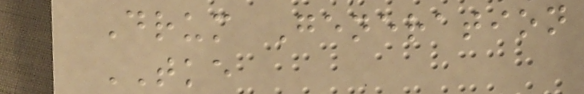Drum Generation
TKE
